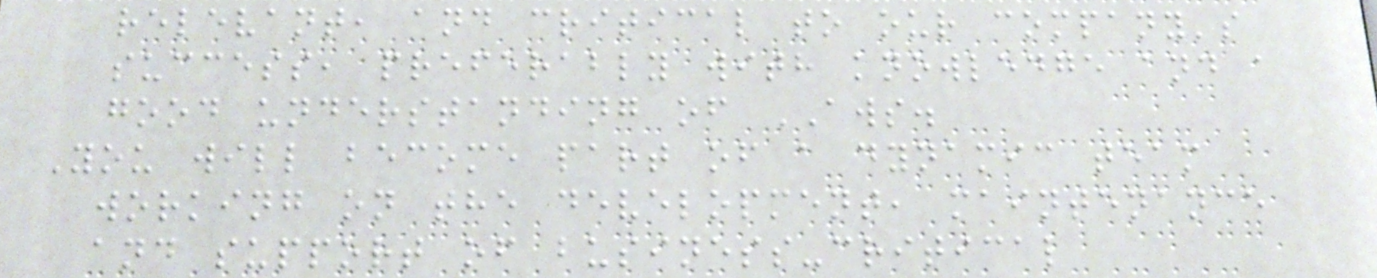relevant, and critical to our company's
success, preferably with knowledge and a
good understanding of AWS.
You will become part of a dynamic team
working on the development, maintenance
and support of business-critical
